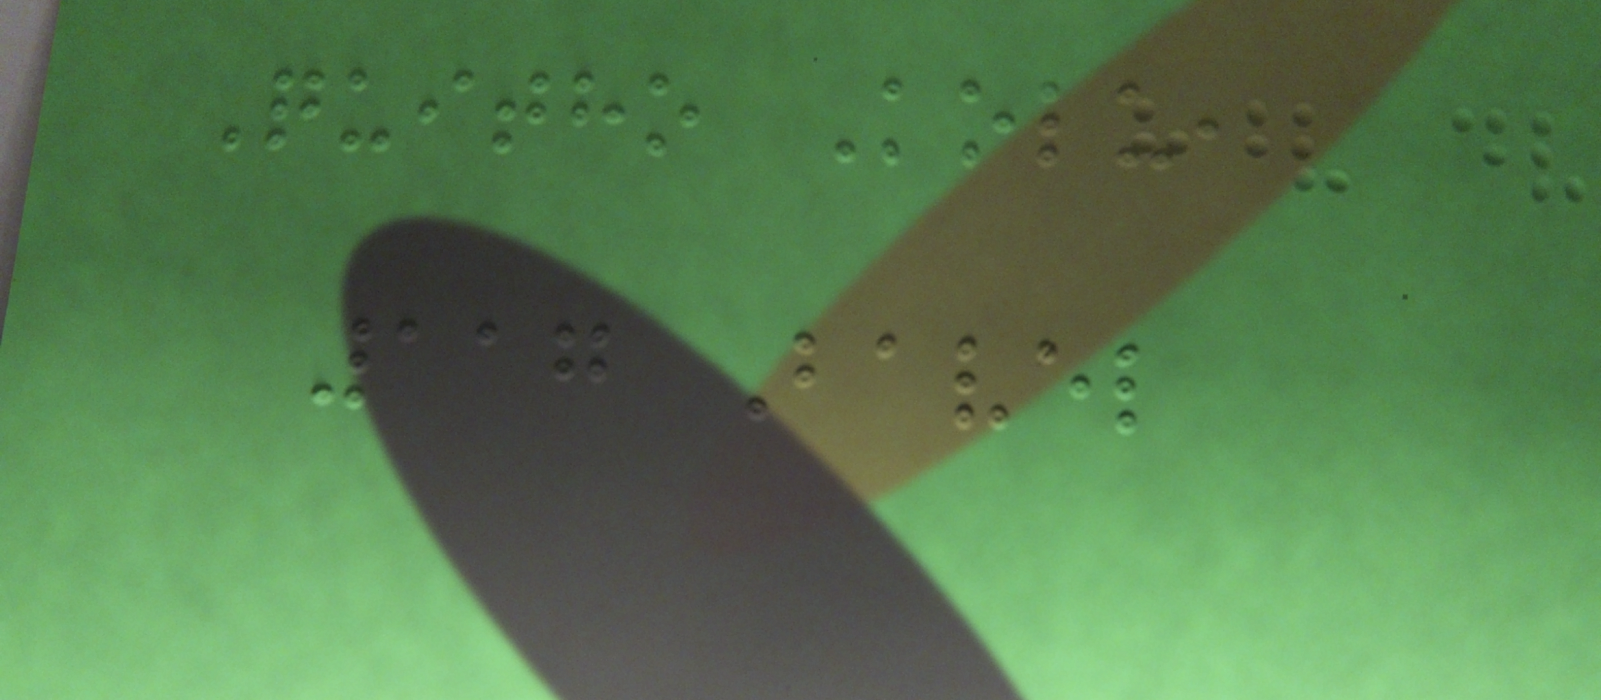Quitho Kolu,
117 Bavel
